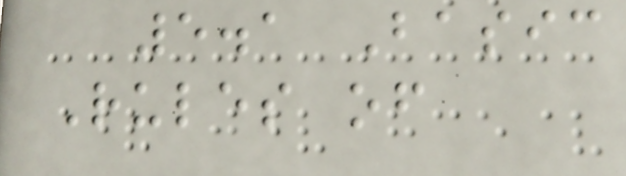5.1 Basic
Rules of
